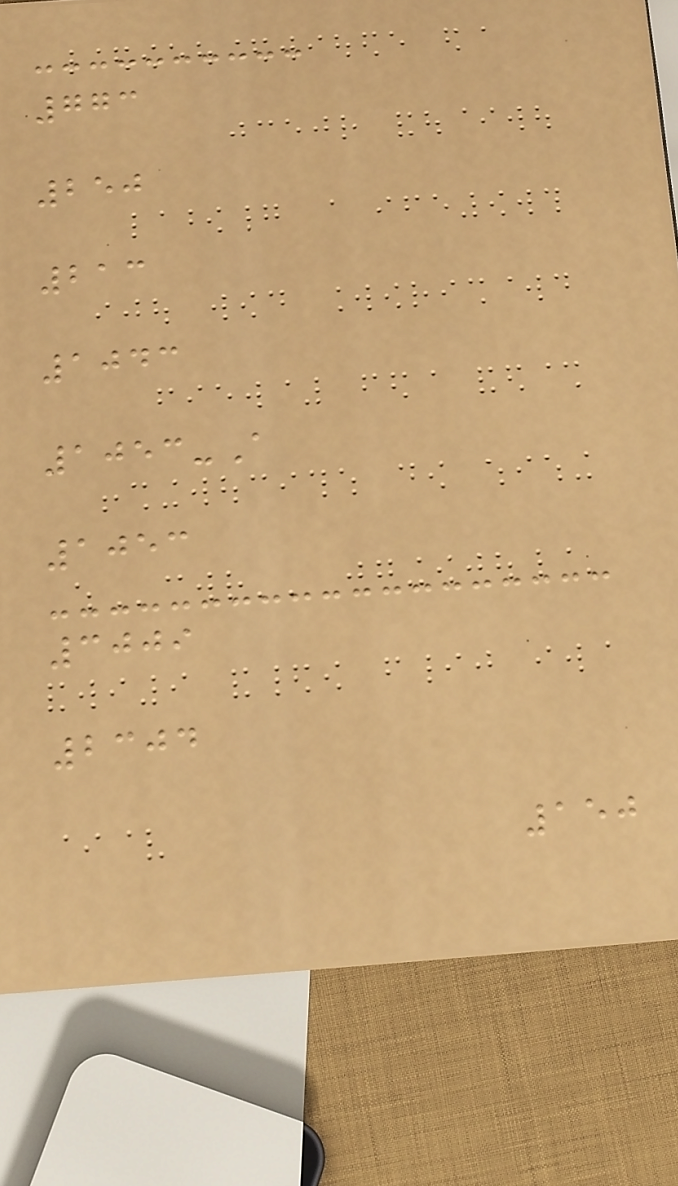773
250
213
1043
1053-A
1053
3009
2304
150
